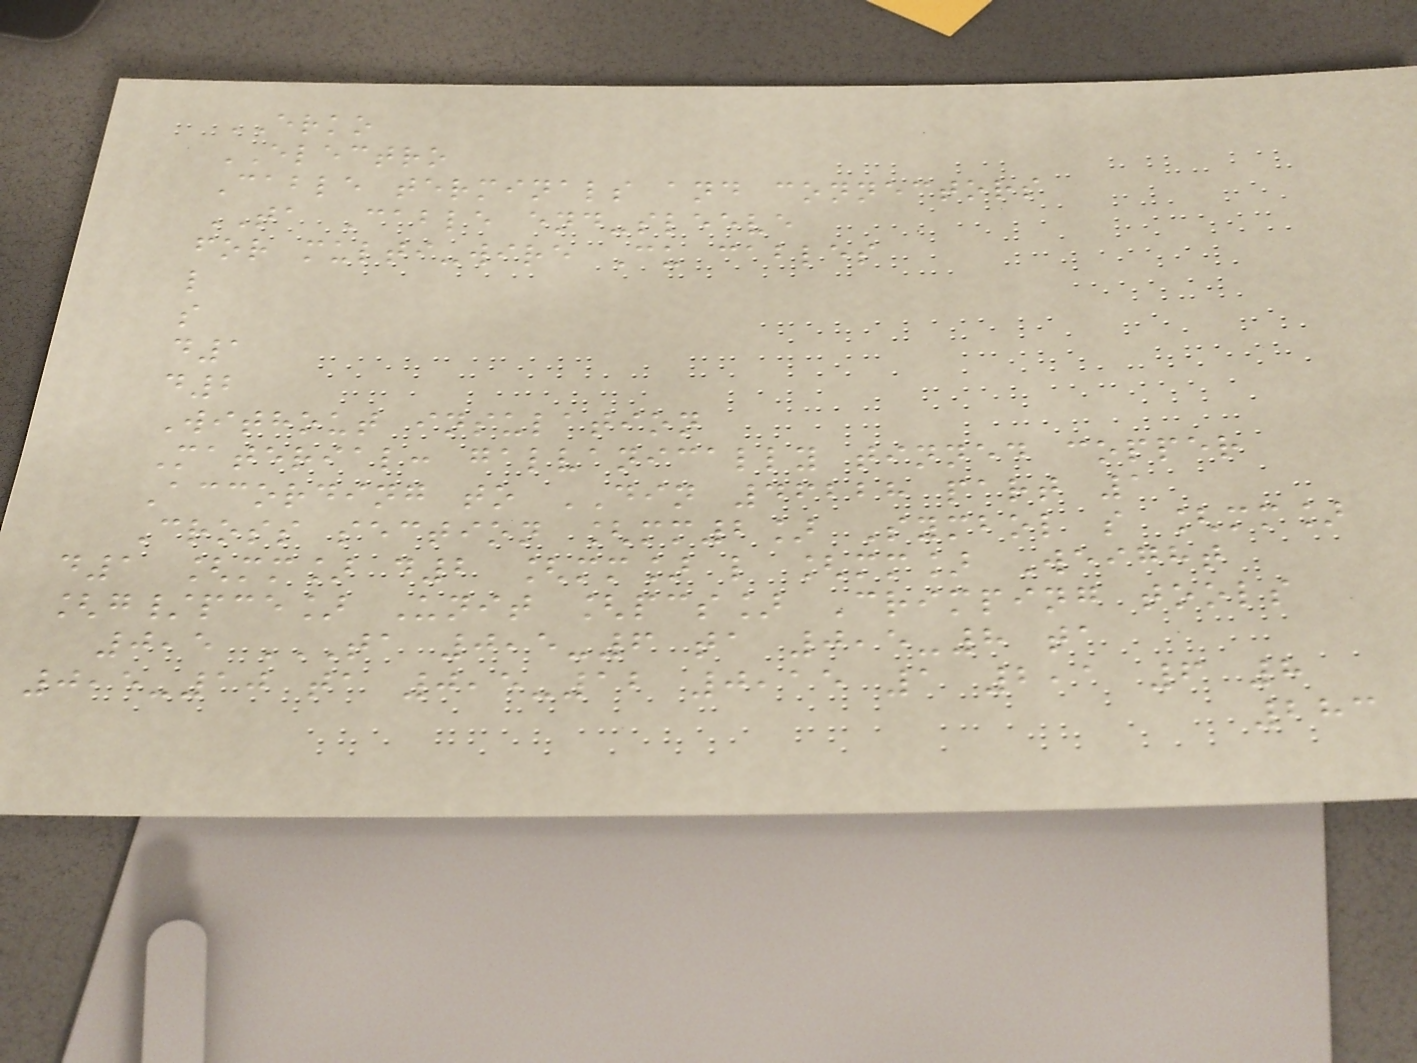ERKO
ELECTRO
Cable terminals and connectors
TA Cable end-sleeve
for multi-wire Cu cables
l
s
d1
d2
Without insulation
Material: galvanically tinned copper
According to DIN 46228 part 1
Cross section [mm2] Symbol s [mm]
d1 [mm] d2 [mm] l [mm] Weight
[g/pce] Unit [pcs] Crimping tools
0,5 TA 0,5-6 TA 0,5-8 TA
0,5-10 TA 0,5-12 0,15 1 2,1 6 8
283
